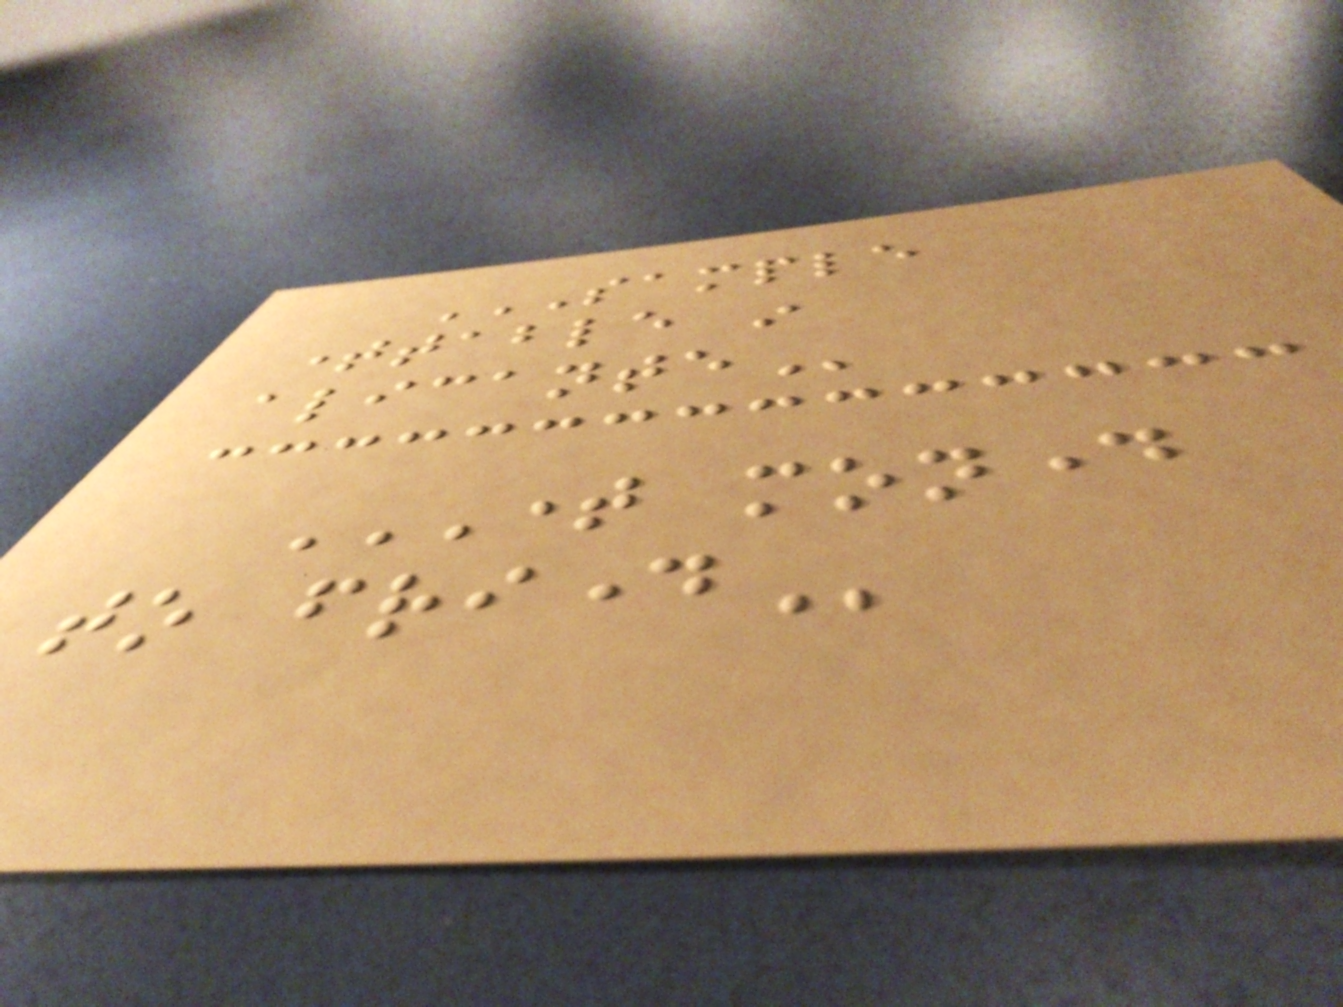SAMPLE
TIMETABLE IN
ALICANTE
TIME MONDAY
TO FRIDAY
